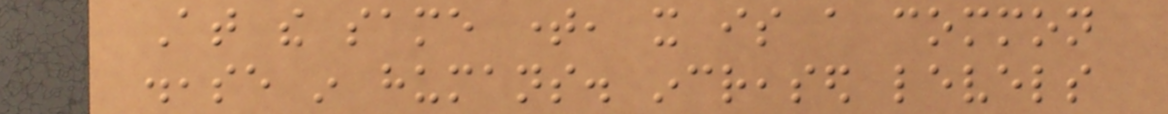At the same time, it is a common
disease in humans. increased levels
